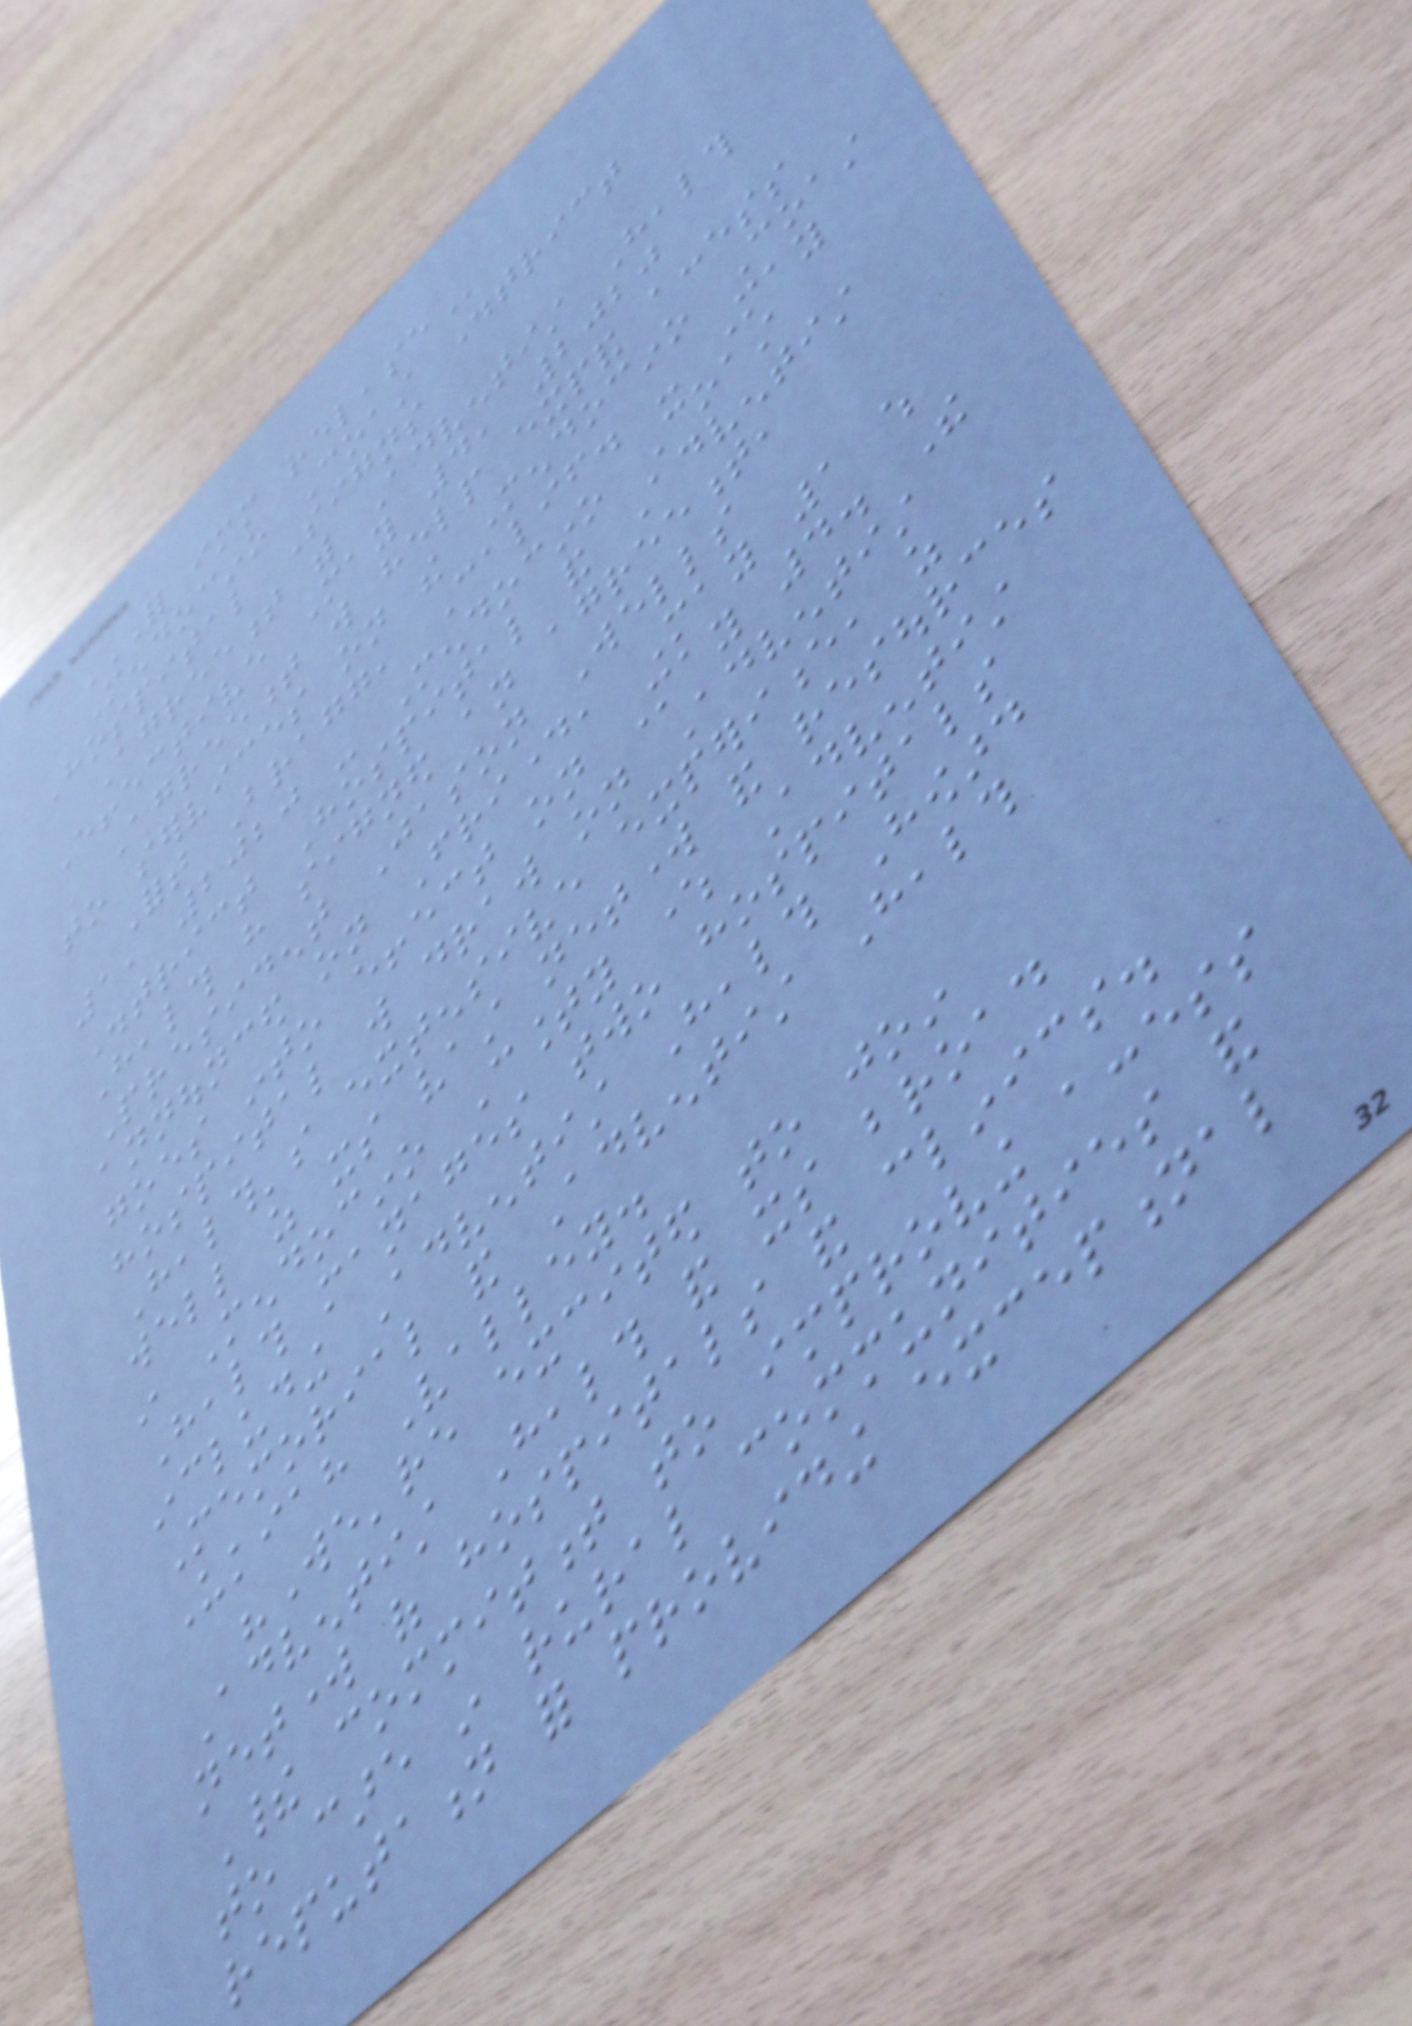FOR IMMEDIATE RELEASE
Mendocino Coast District
Hospital Signs
Agreement with Adventist Health
Effective May 4, 2020
Agreement will help expand access
to services on the Mendocino Coast
Fort Bragg, Calif. - May
1, 2020 - Mendocino Coast
District Hospital and Adventist
Health have signed an agreement,
President Jason Wells
announced on Friday, May 1 which
goes into effect on May 4. The
hospital will draw on Adventist
Health's extensive experience, as
well as its vast network and resources
in Mendocino County where Adventist
Health manages two hospitals
including Adventist Health Howard
Memorial and Adventist Health
Ukiah Valley.
"We're excited to join
Adventist Health and its broad
network of hospitals and clinics.
Their commitment to improving access
to care in rural communities and
reputation for providing exceptional
